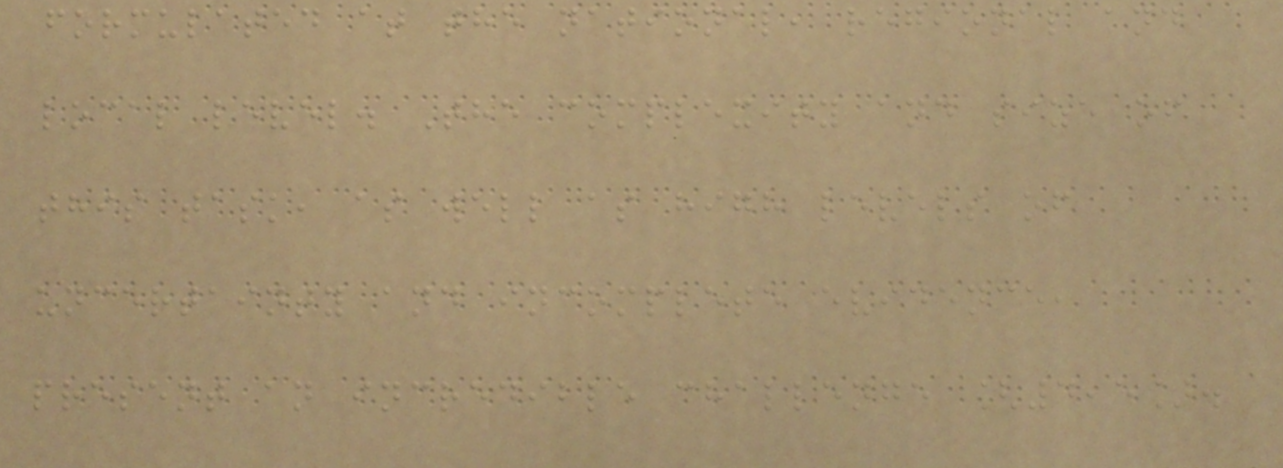formulated at the national, regional and
local level. The complexity and size of
this task, as well as high levels of
uncertainty and incomplete evidence,
present an incredible challenge [4,5].
